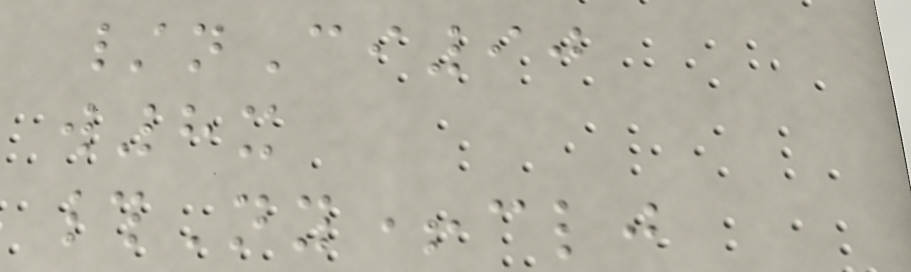/nCi90
w8x
#Ny+clj
